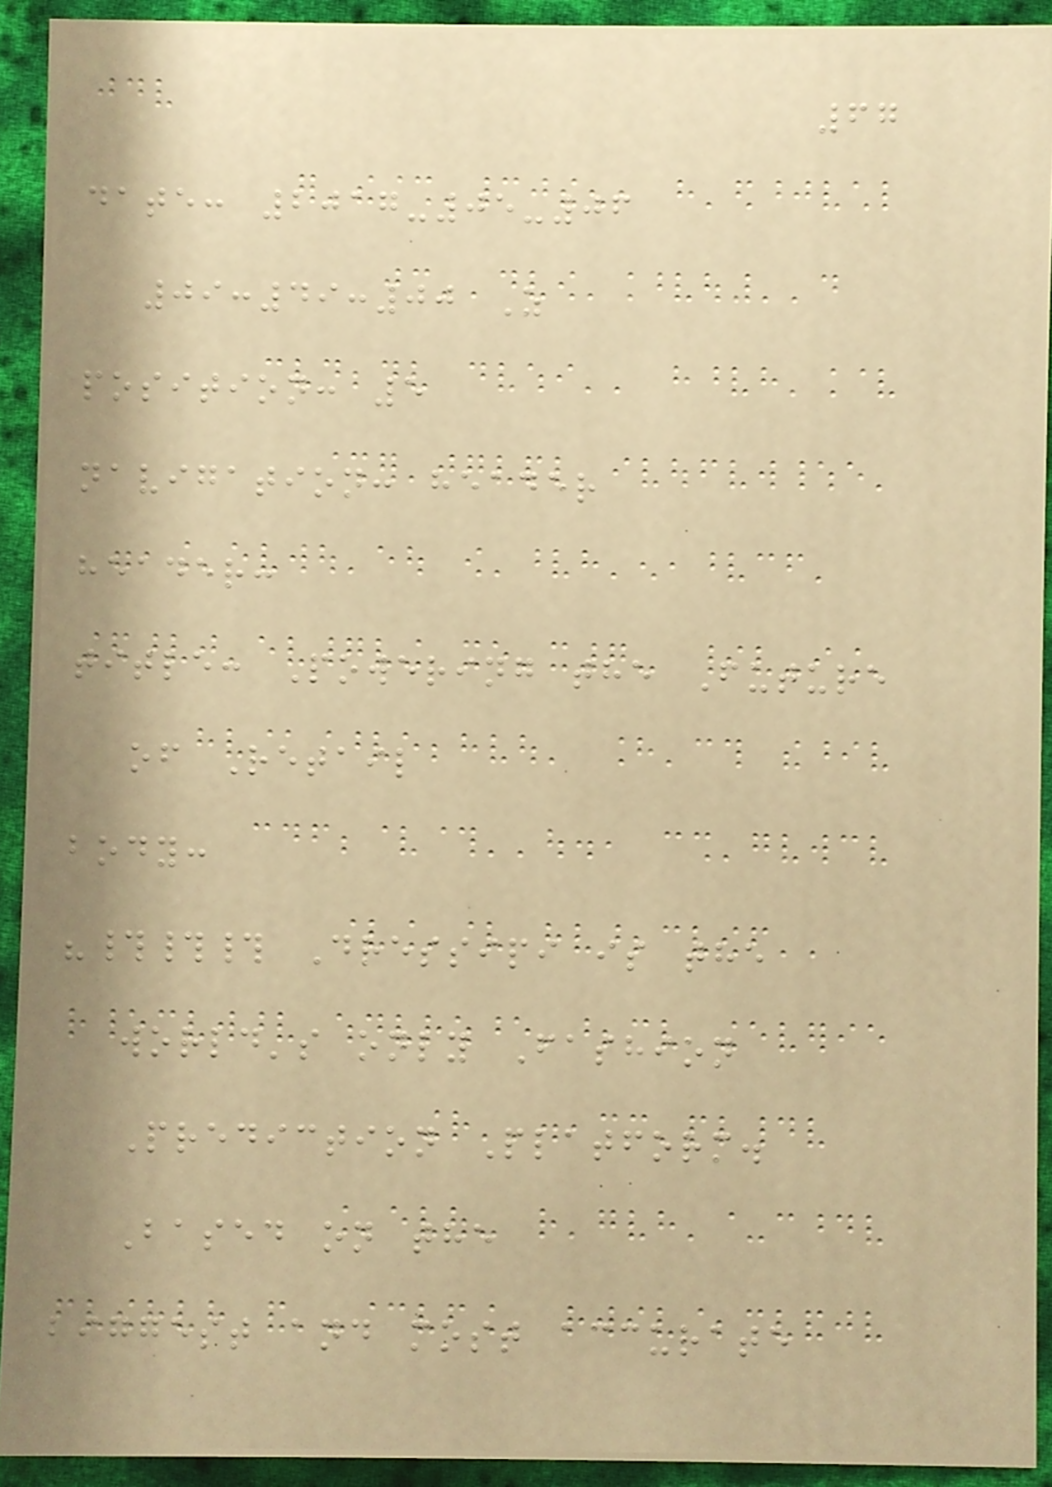67
date: 2017-05-06
09:49:00 Z
position: 5
navigation: header
header:
title: Powering the Future
of Retail
body:
"### Dressipi is the
world's only Fashion
Prediction Platform.
Based on the
biggest and most accurate
